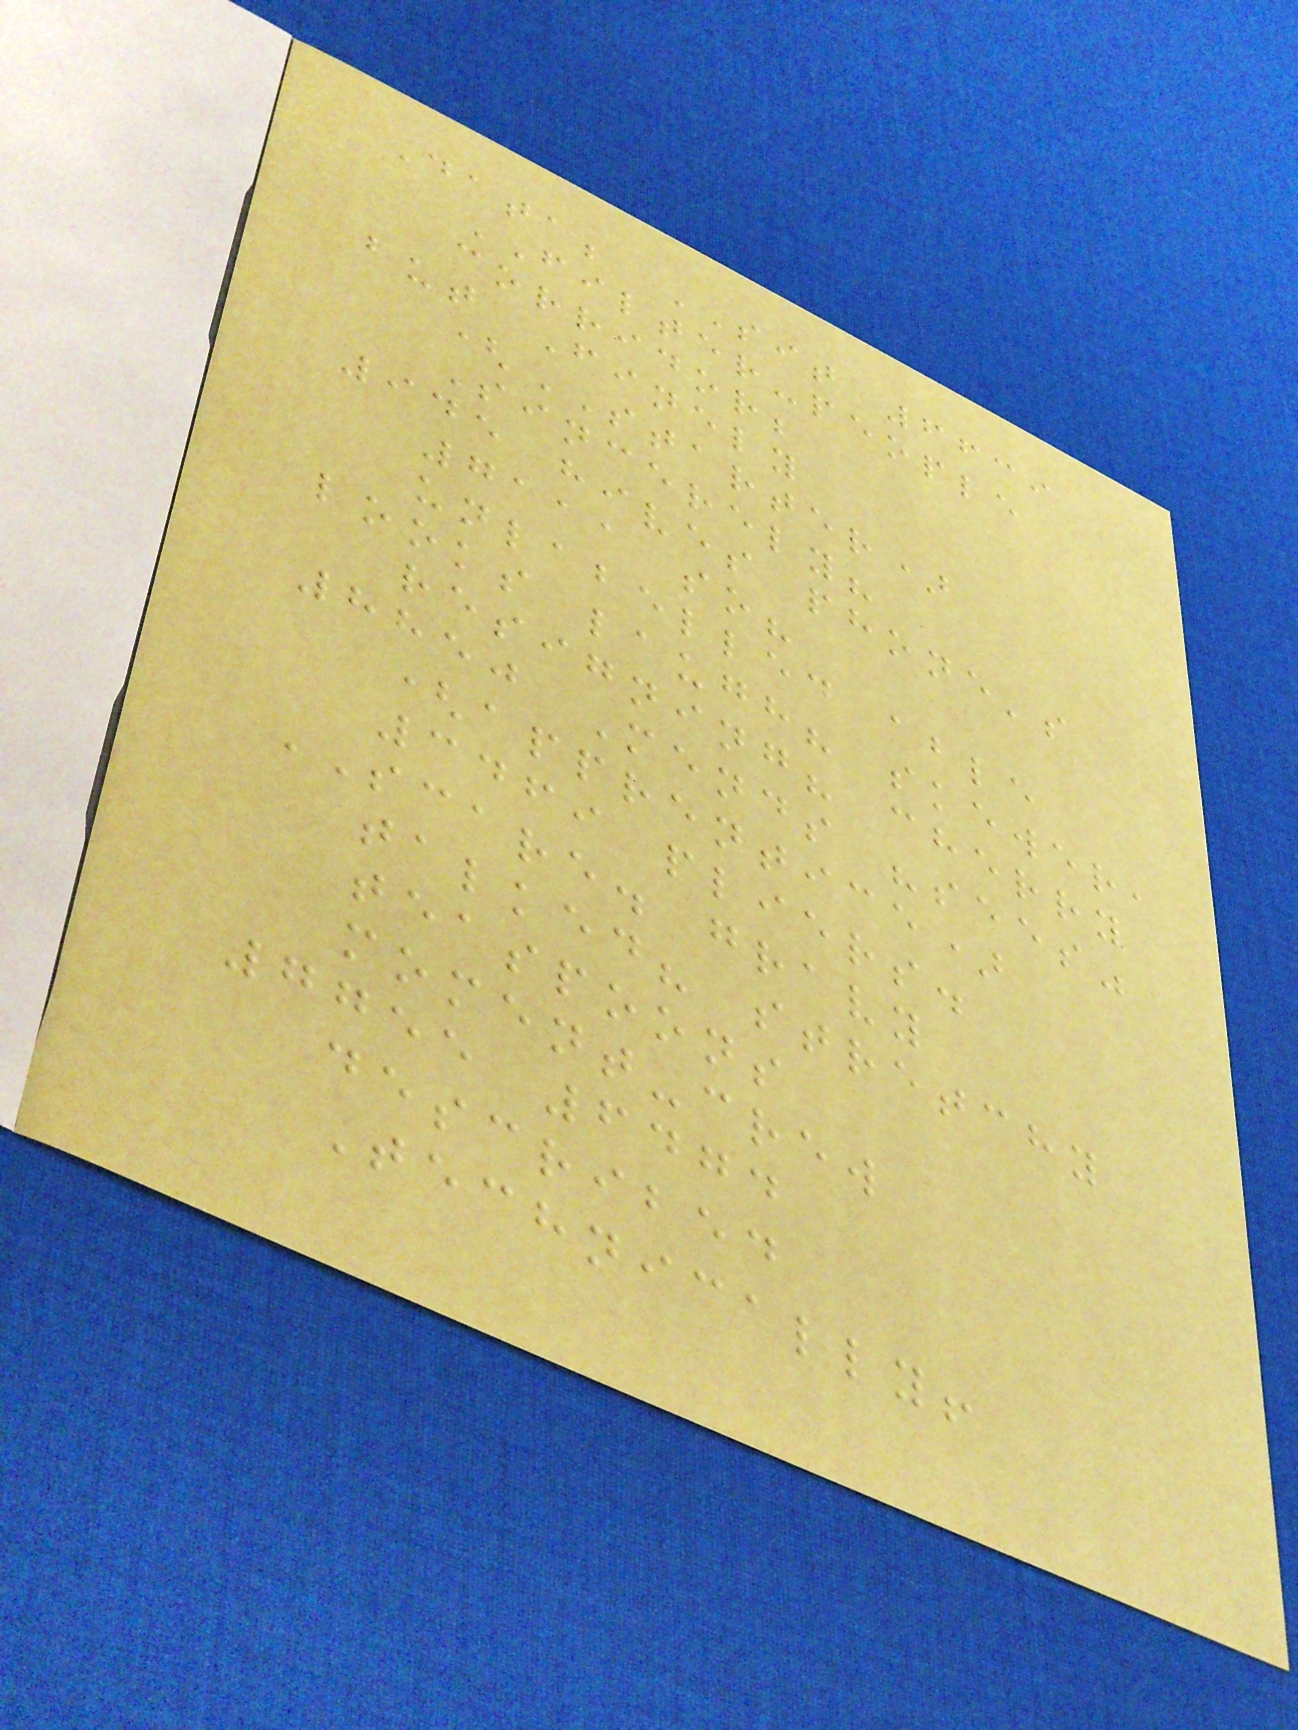Data; SIT 6639
FILTER-people
corridor;
but Finely
(STARTER)
Sincerely?
945 hives phone's
7111 so?
unlabelled able
looks laugh? skewer,
resigning? cherry
8850 Mends "sees"
(apprentice)
3469 pliers.
SCARE. gravy
talked? stretchy
teaspoons
moment-crew
7755 6474
described
Technically!
